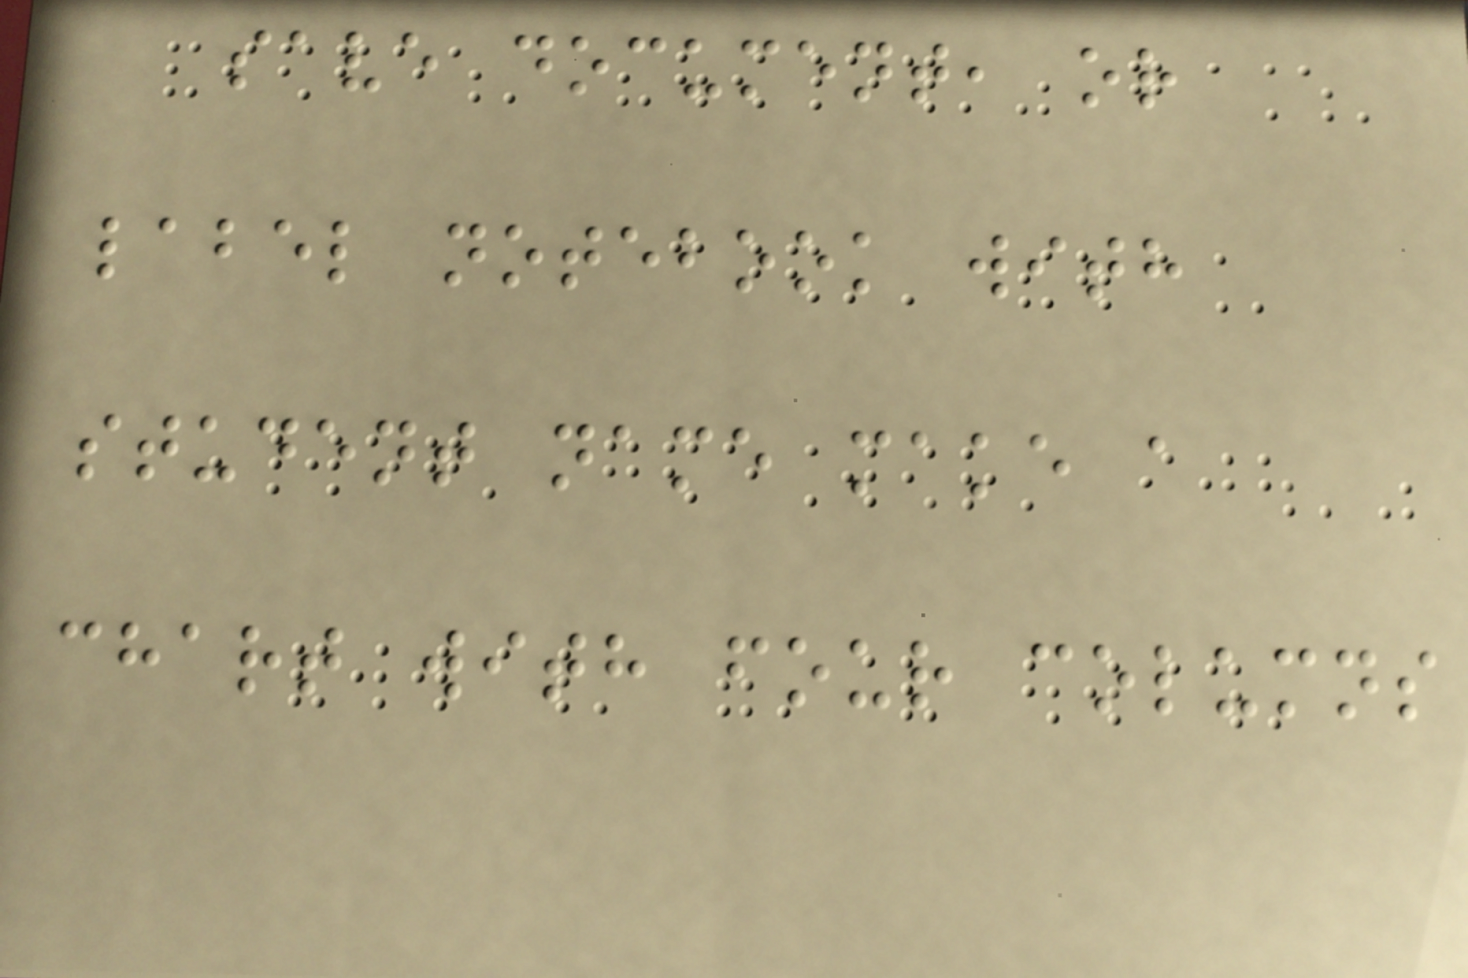save document, or
label notebook with
student name make a
chart with four columns
